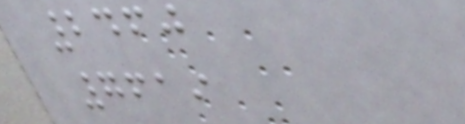2460
7619
